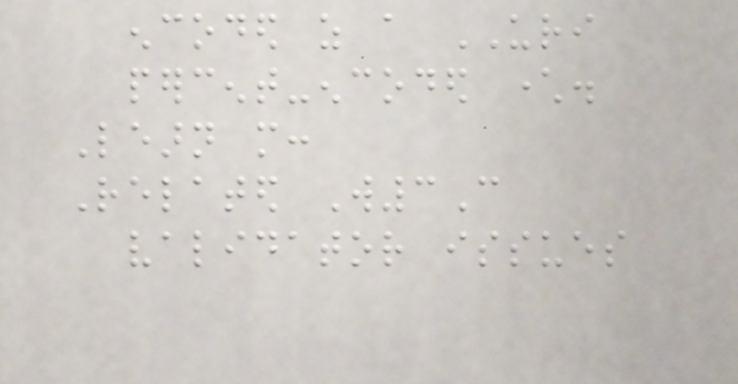encoded as a URI
percent-encoded character.
Learn more:
Related W3C
validator issues
